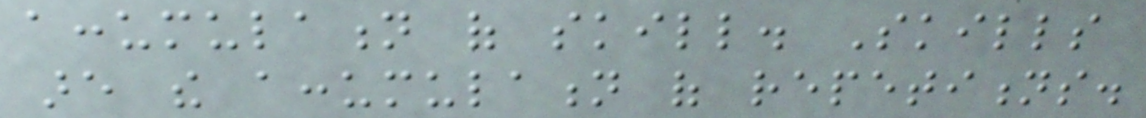accumulation of skill. Skills
are the accumulation of repetitions.
